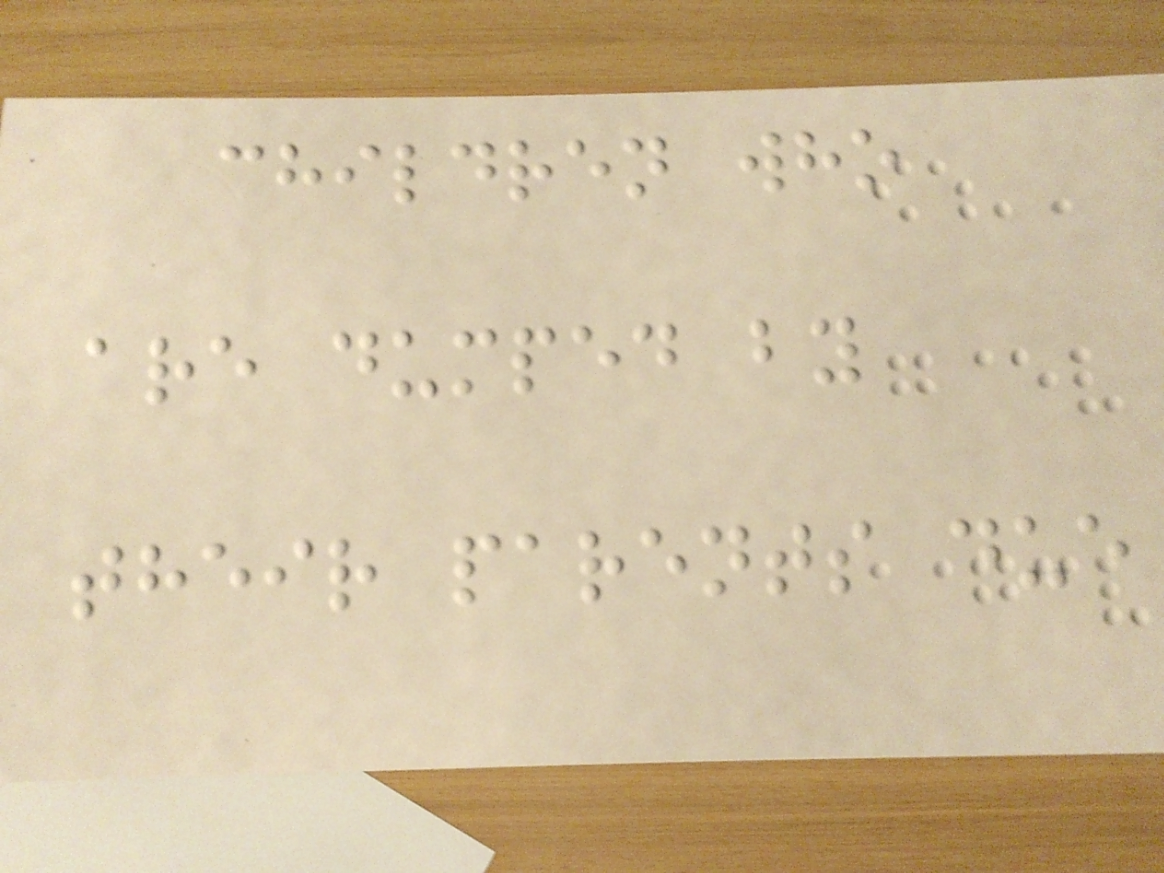children who
are dumped by
their parents due
